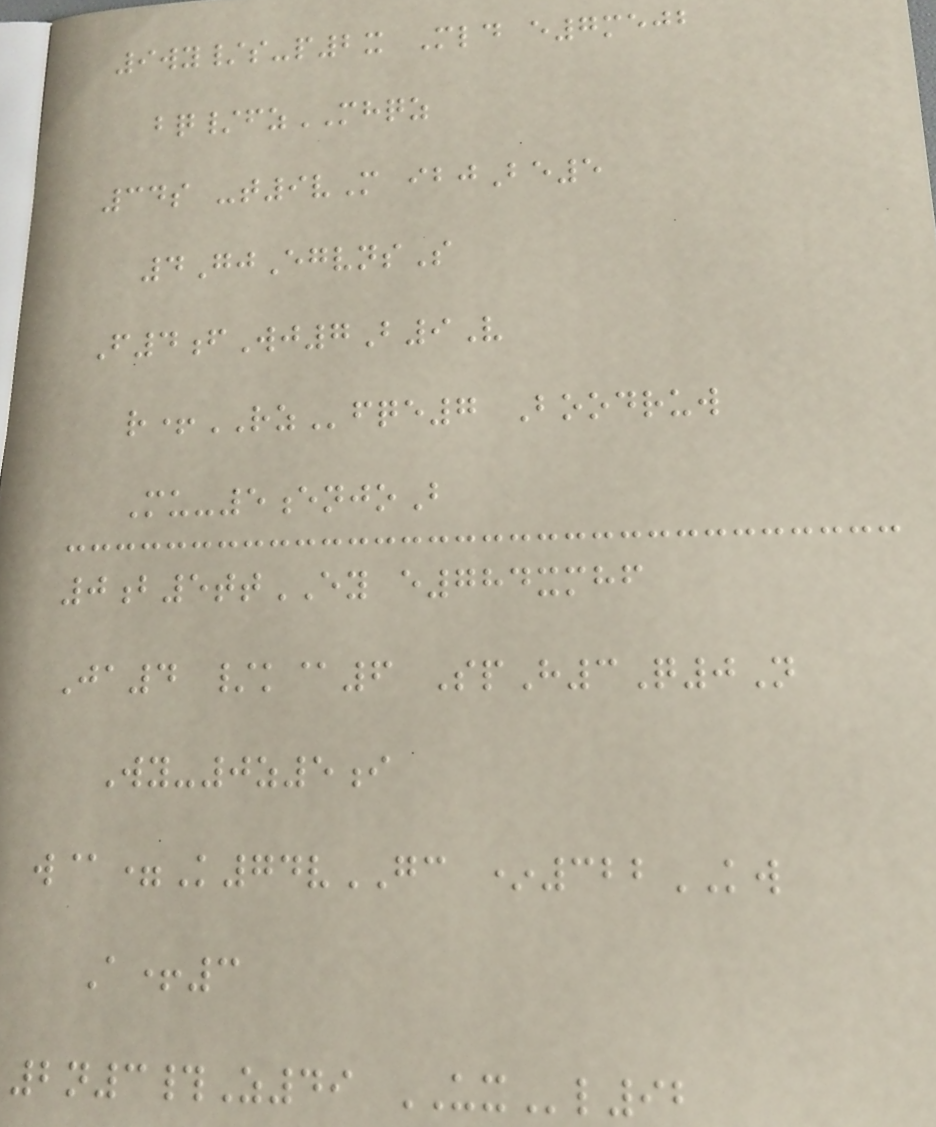9wy/s-p2x Mld e7mejb
bq/fzMHQZ
34s -t9vM ibjBe5
4GjEgvnsS
F4fWj7B9V
r+RZfqe7 Boodruw
Mu-5enjoB
0b5ttEY e784xmhf
Ja4 /k@6 SpH3Q0N
Wy-0z5i
w@=K74vGC *322KW
A+3
2n3#Z49 UXl92
